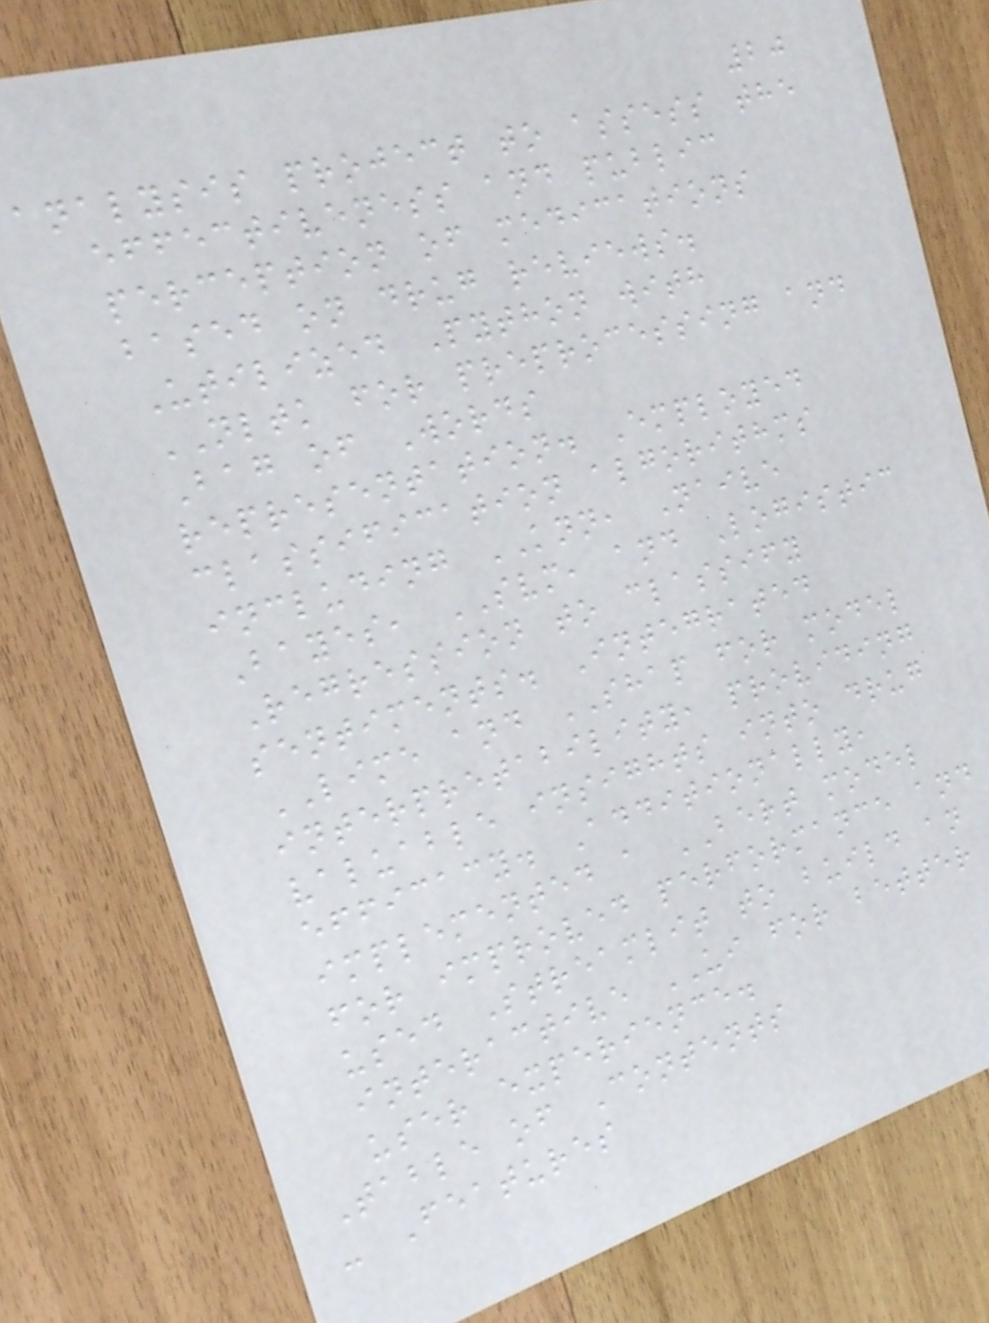20
analysis project to assess the
effectiveness and public
perception of medications
based on drug reviews.
Utilized Python with
NLTK for preprocessing and
Bag of Words
representation. Employed
classification algorithms
including KNN, Naive
Bayes, SVM, and Logistic
Regression to classify
sentiments. Integrated
LIME and SHAP for model
interpretability, providing
valuable insights into drug
efficacy. Additionally,
implemented a BERT model
for improved performance and
used Streamlit to build an
interactive UI for better
user experience.
Table of Contents
- Features
